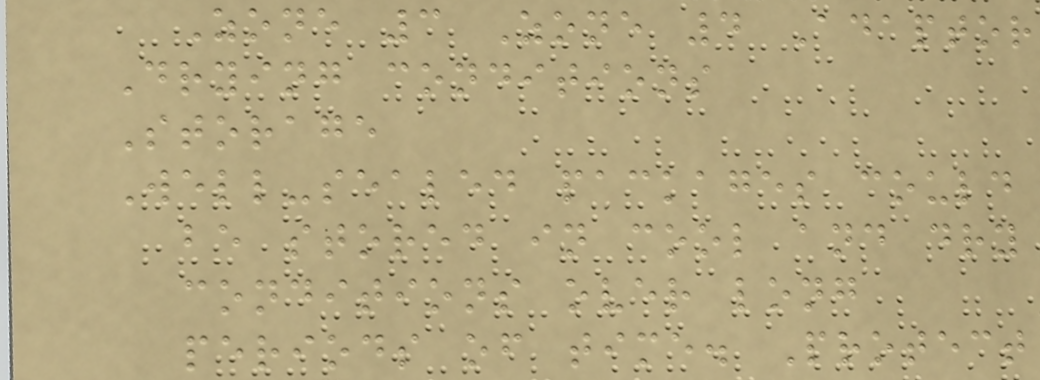Zone 3 Zone 4 Adaptor
Drying conditions
Storage
Well-sealed packages could
be stored in cool and dry
conditions over long
periods of time. Protect
